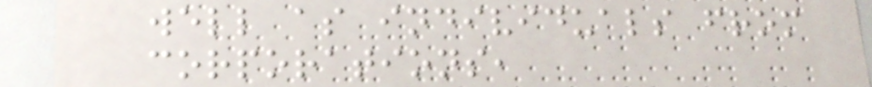well as individuals from
corporations,
